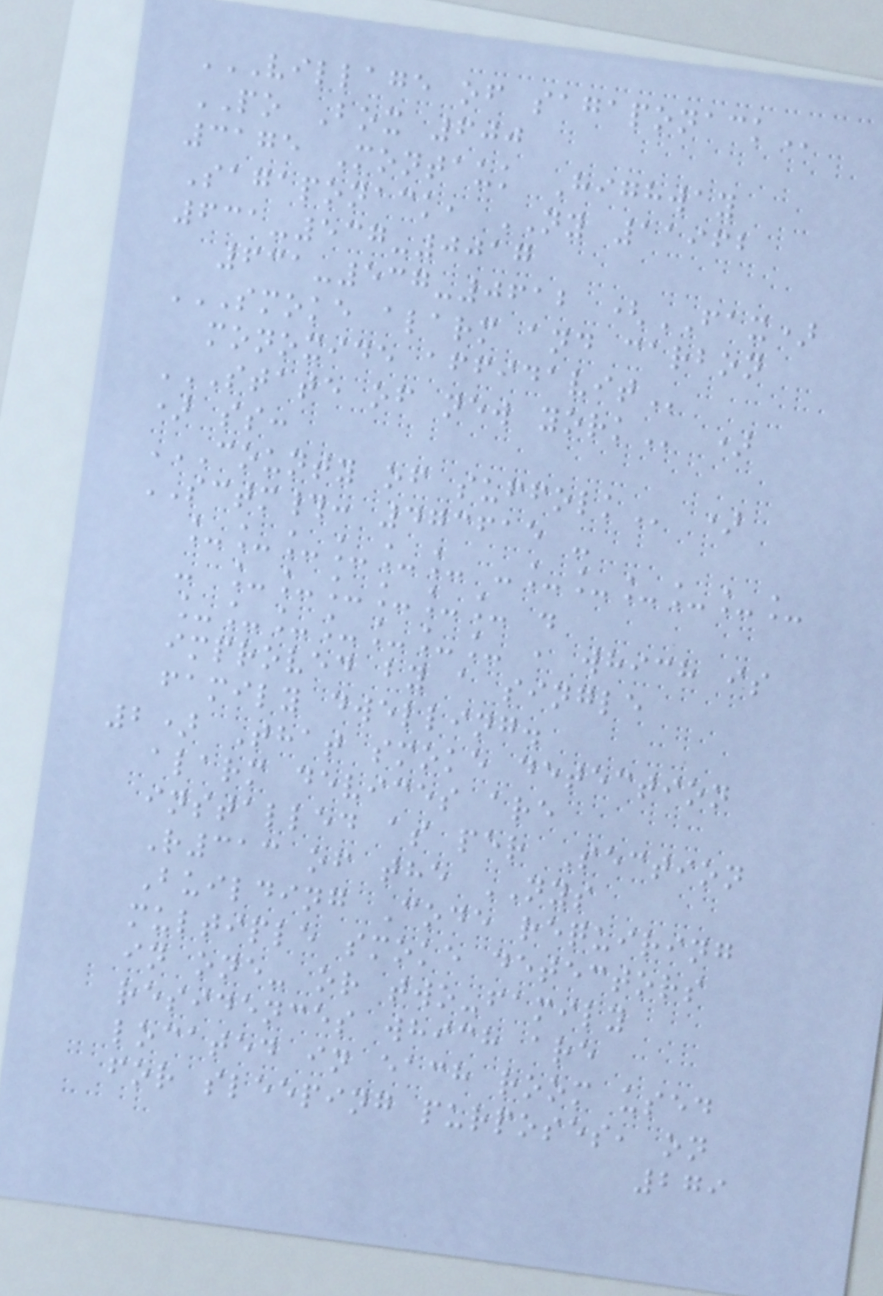VILLAGE OF SAGAPONACK
PO Box 600
3175 Montauk Highway
Sagaponack, NY 11962
631-537-0017
631-537-0612 (FAX)
SMOKE ALARM AND CARBON
MONOXIDE AFFIDAVIT
STATE OF NEW YORK )
) ss:
COUNTY OF SUFFOLK )
SCTM#: 473615 -
______ -______
- ______ .
_______ , which is
improved by a single
family dwelling.
2) That smoke detection
alarm devices are
installed as per Section
R313 of the NYS
Building Code requiring
multiple smoke detectors
in one- or two-family
residences which are
located in each room used
for sleeping purposes, on
279
